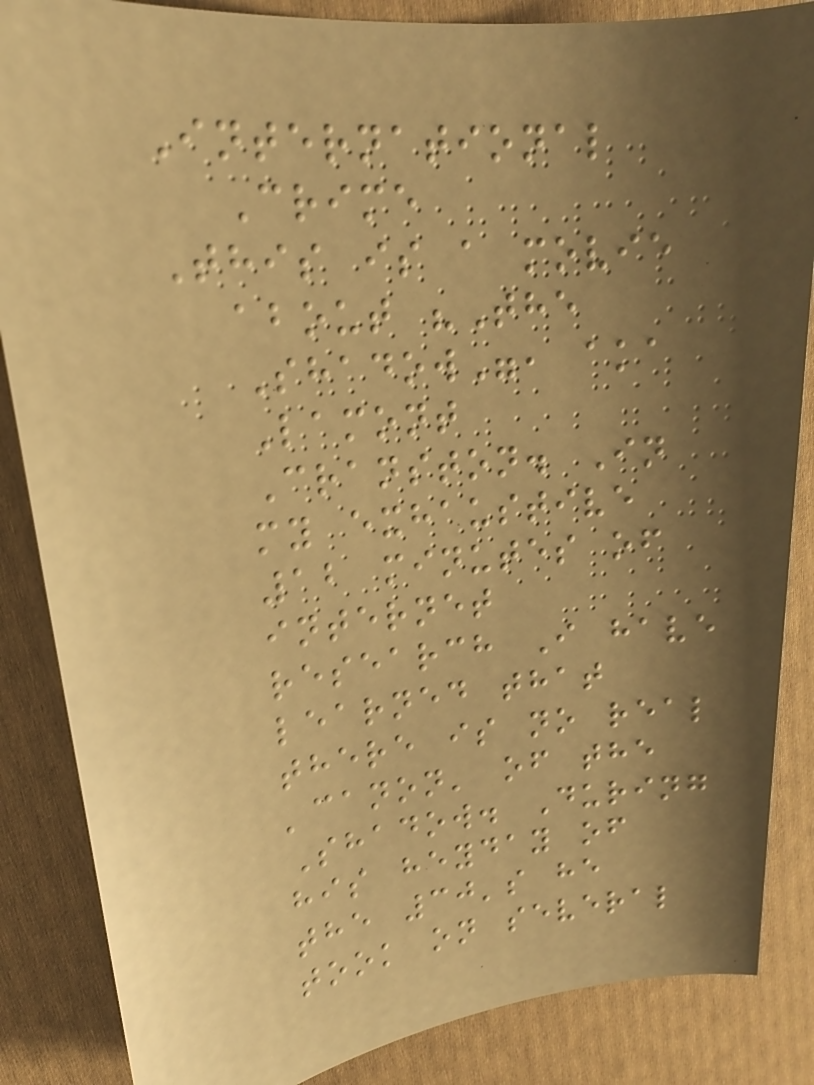International
Crime
This is a movie
about "The
Shadow", aka
Lamont
Cranston. In
my exhaustive
12 minutes of
internet
research I have
learned that
there is no real
'canon' of the
Shadow. During
his heyday of
the 30's he
took on several
